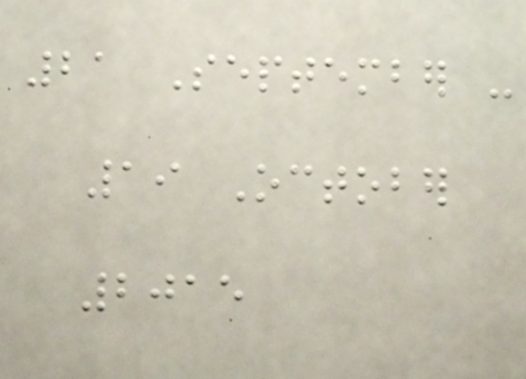21 September -
19 October
2015
